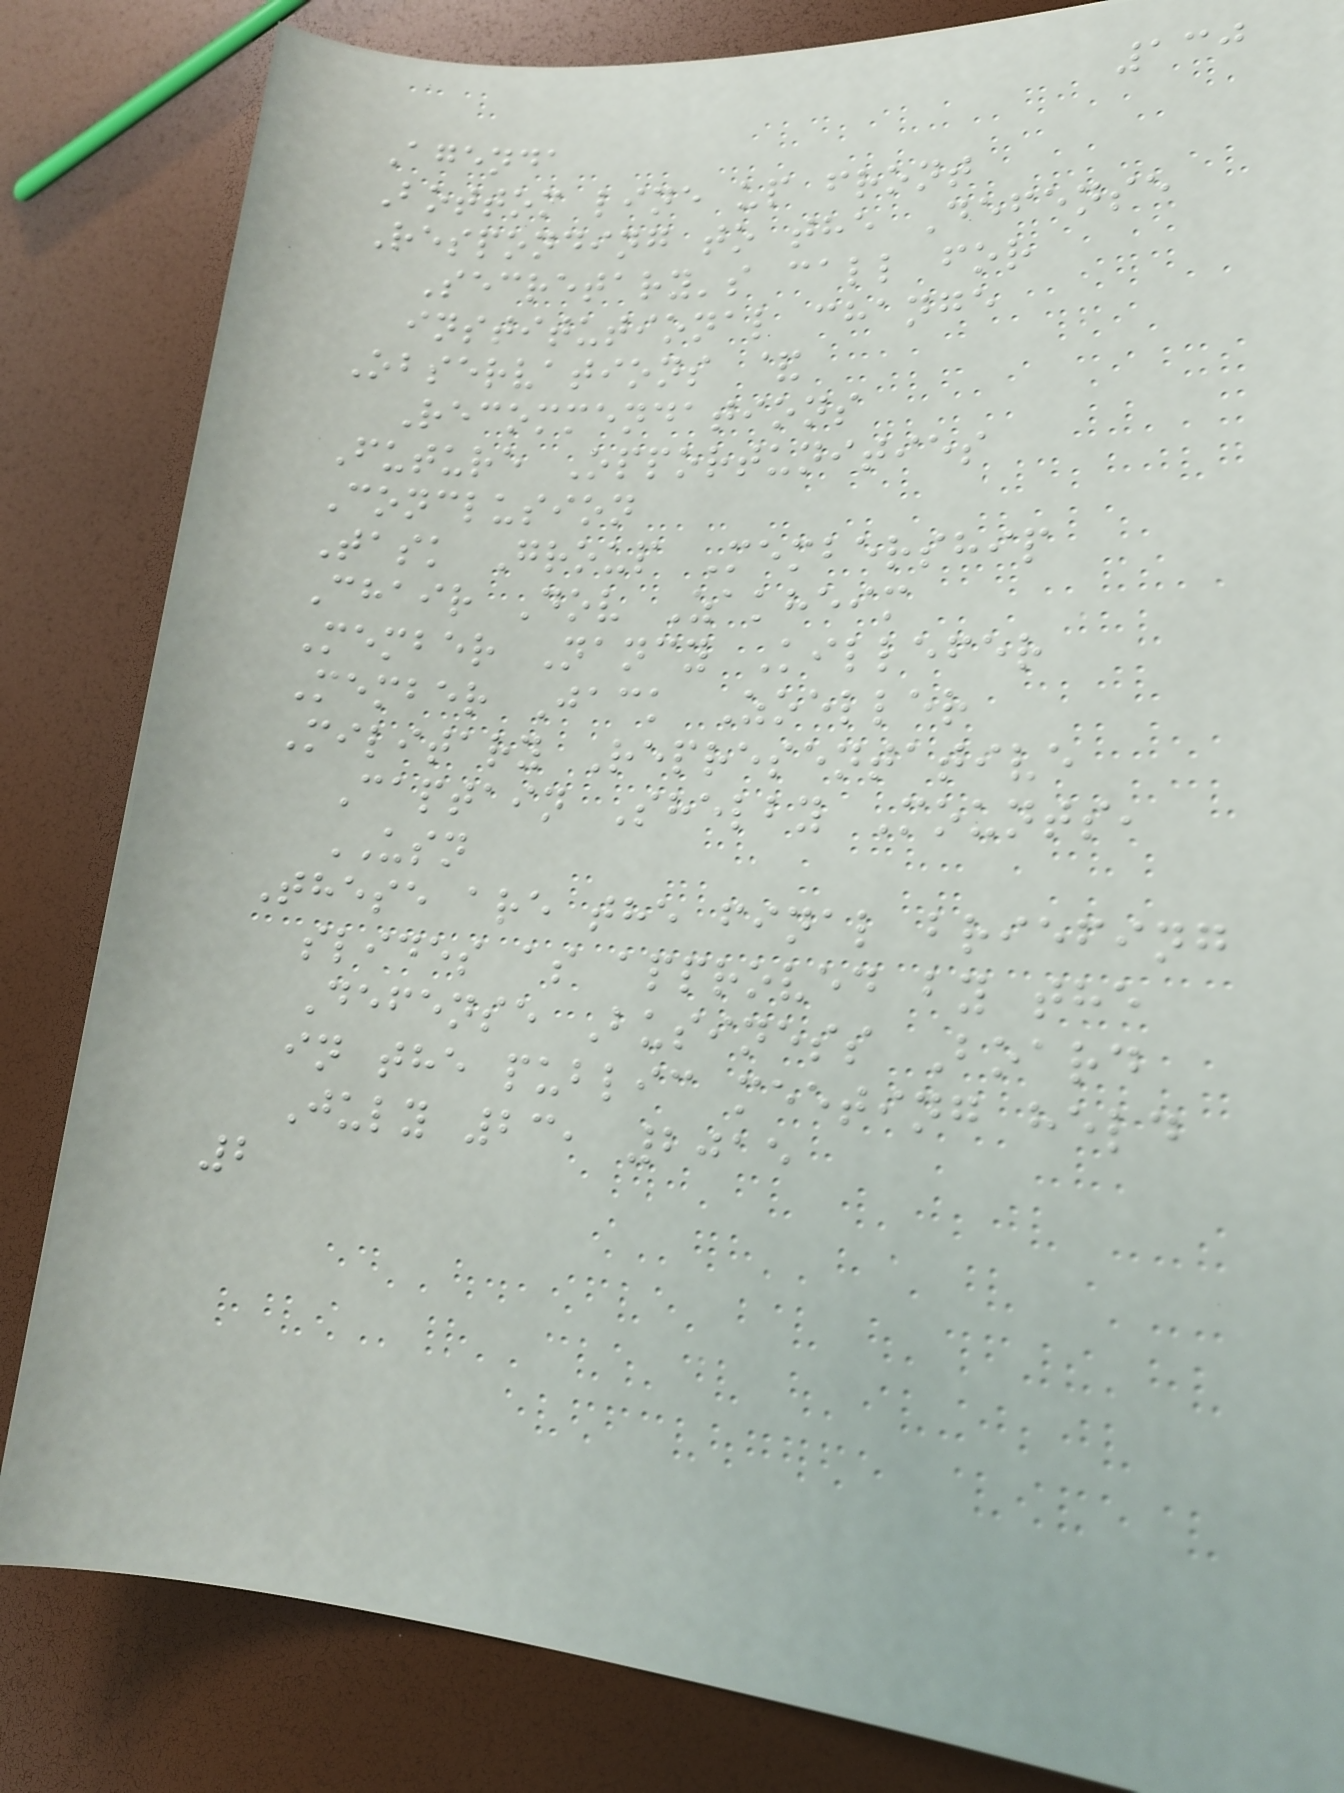130
Agenda
Bottom line up front
Responding to the Defense
Secretary's call for
institutional change
Observations &
Recommendations
Future Opportunities
Conclusion
Task Group Membership
Chair Dov Zakheim
Member Nancy Killefer
Member Jack Zoeller
Military Representative
Captain Shelby Mounts,
USN
These are the final briefing
slides as approved by the
Defense Business Board
in the public meeting held
July 23, 2015
2
